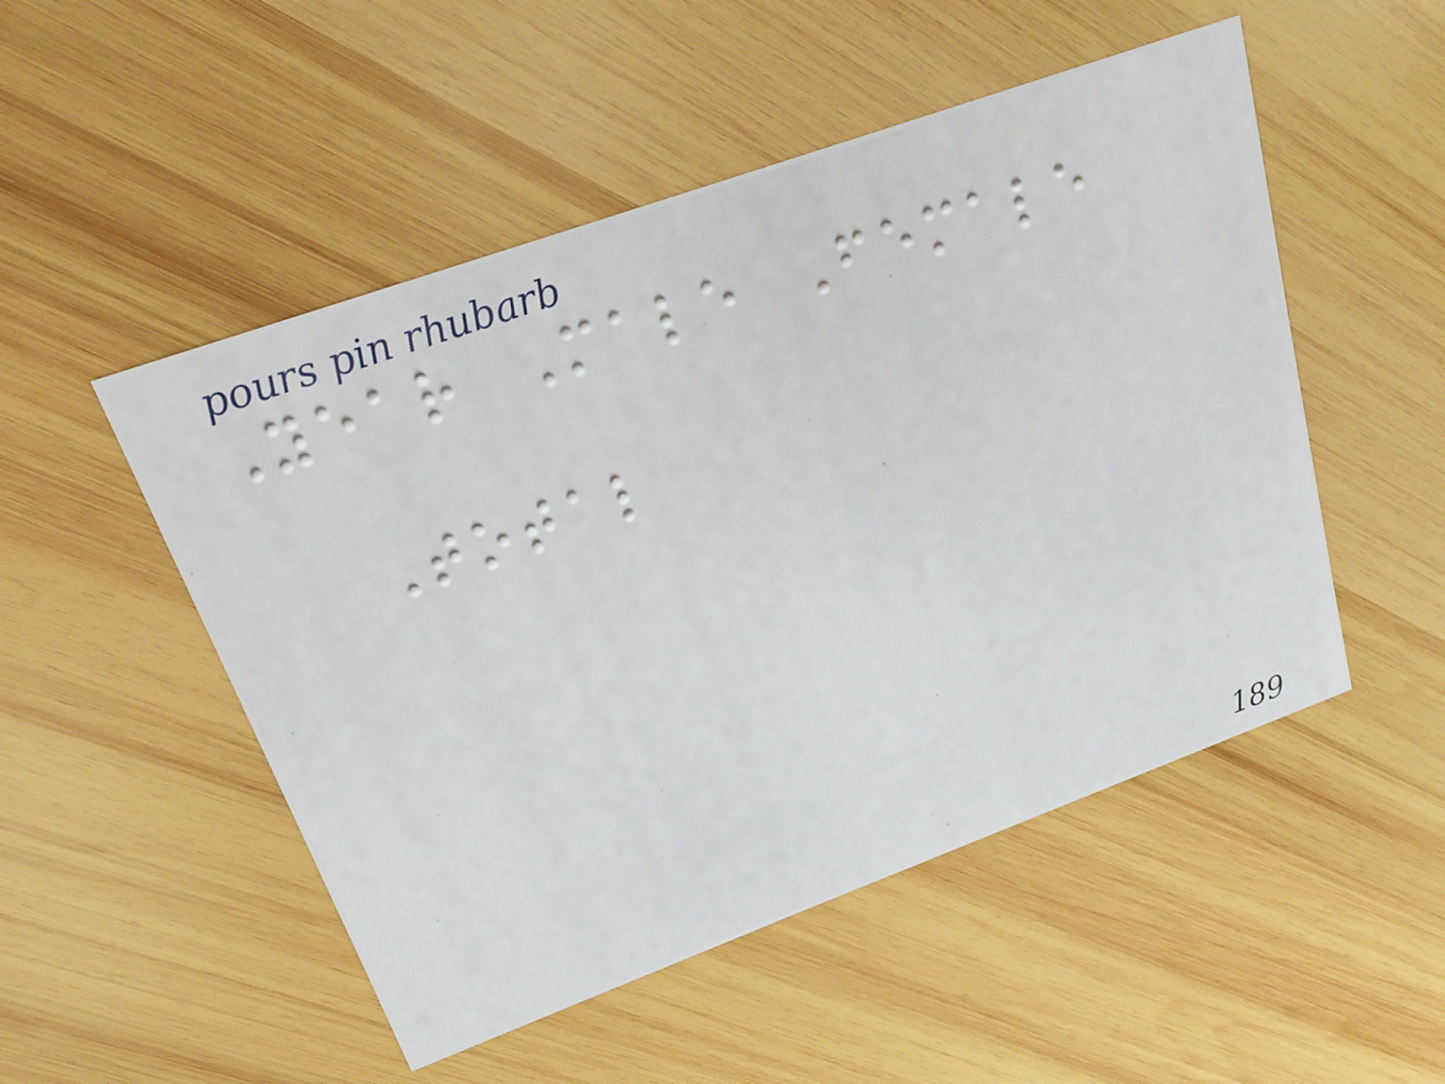Year Male Female
Total
